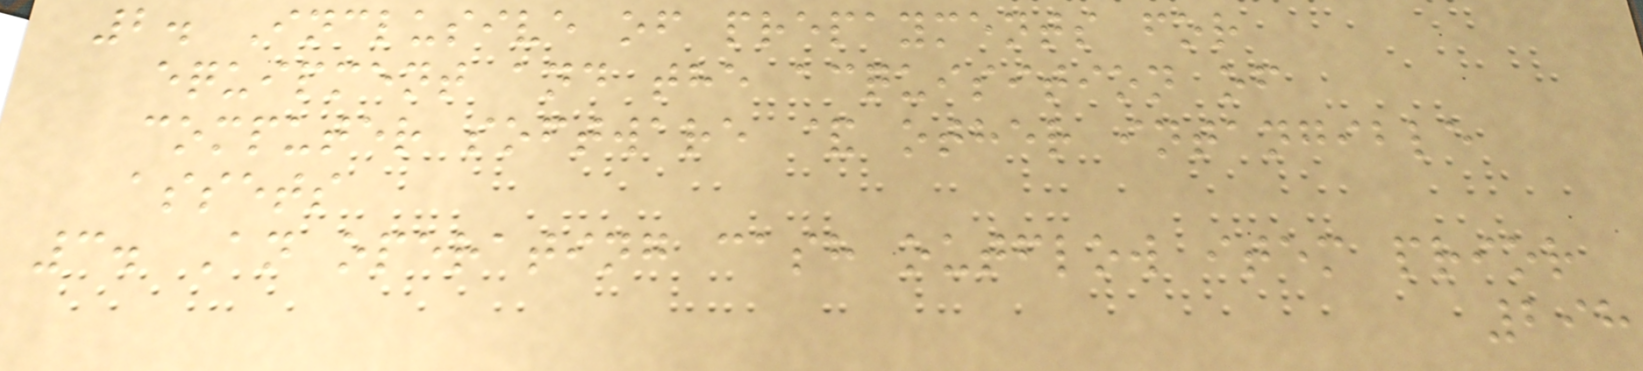2. Inclusive of prepayments for
equipment and the acquisition of
computer software & other intangible
assets
3. An operating cash outflow item prior
298
